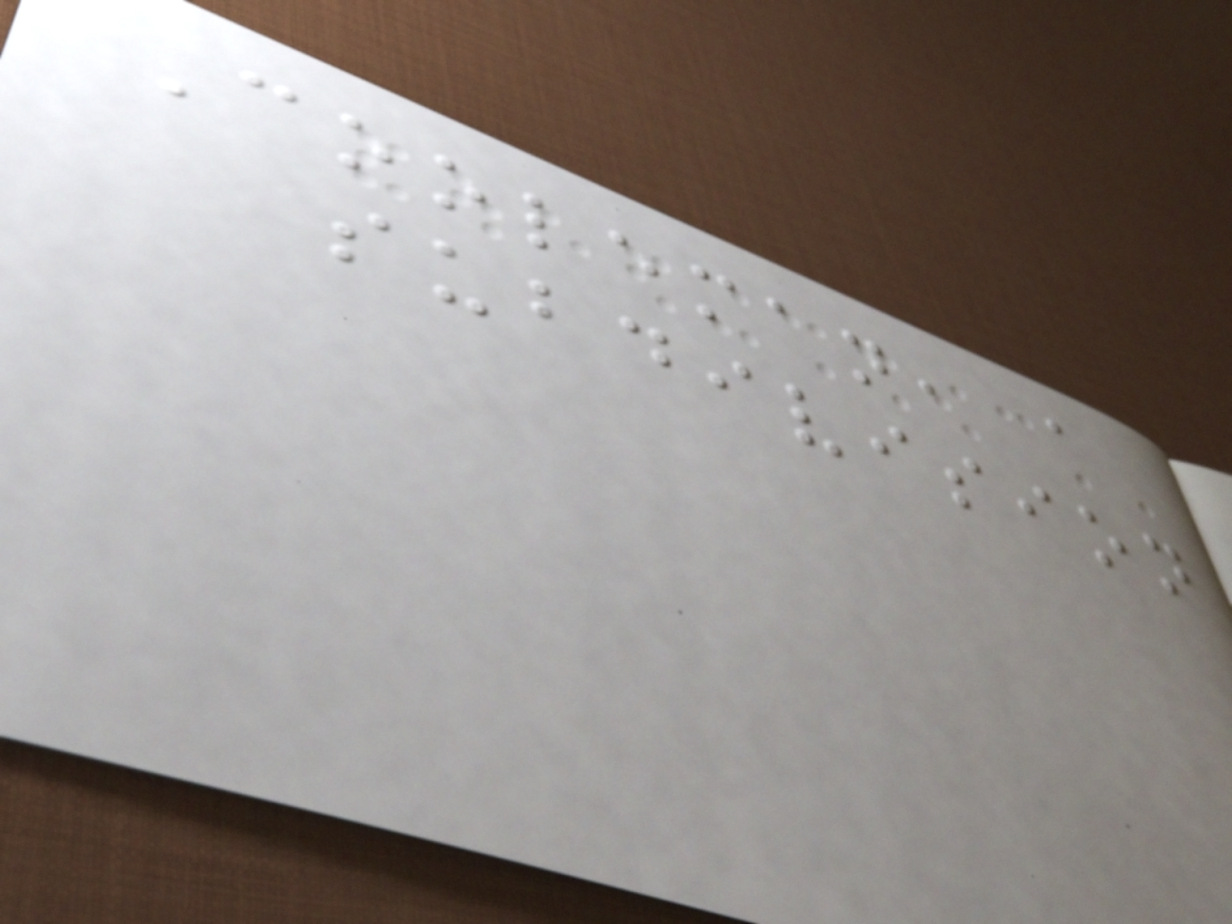Cooleman, a
subdivision
